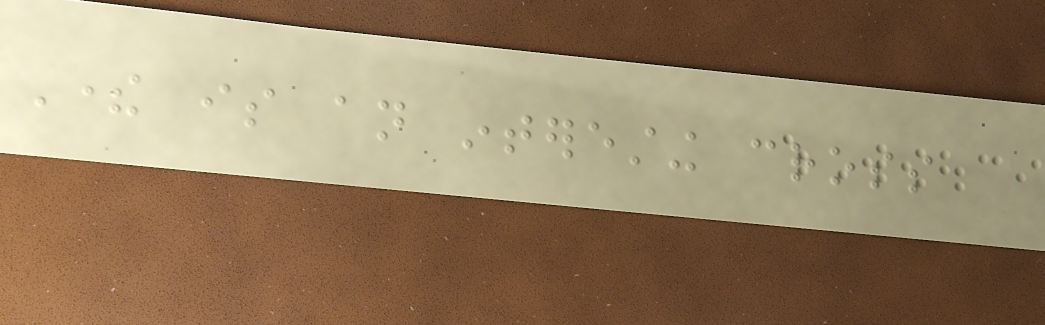There is an interesting cross
